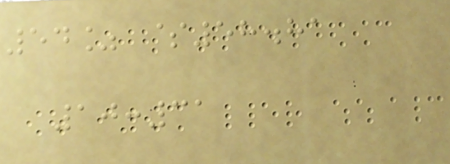54% $58.81
10:31
